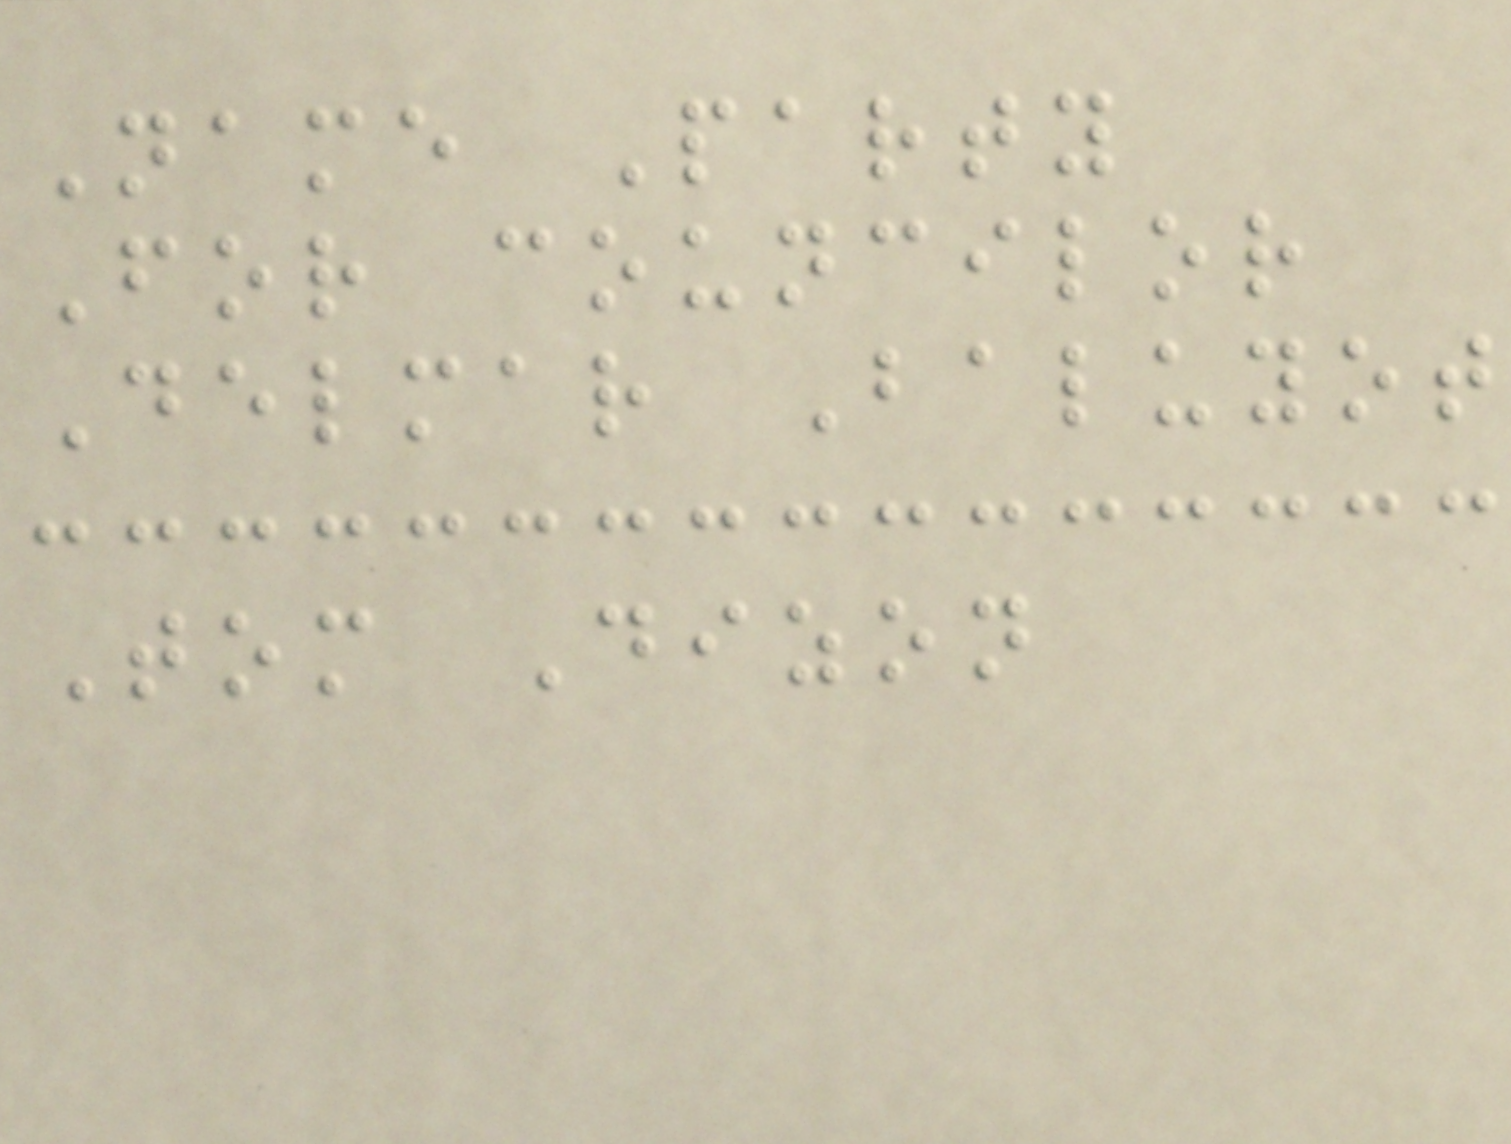Name Party
For councilor
Delmar Baluyot
Tom Dizon
